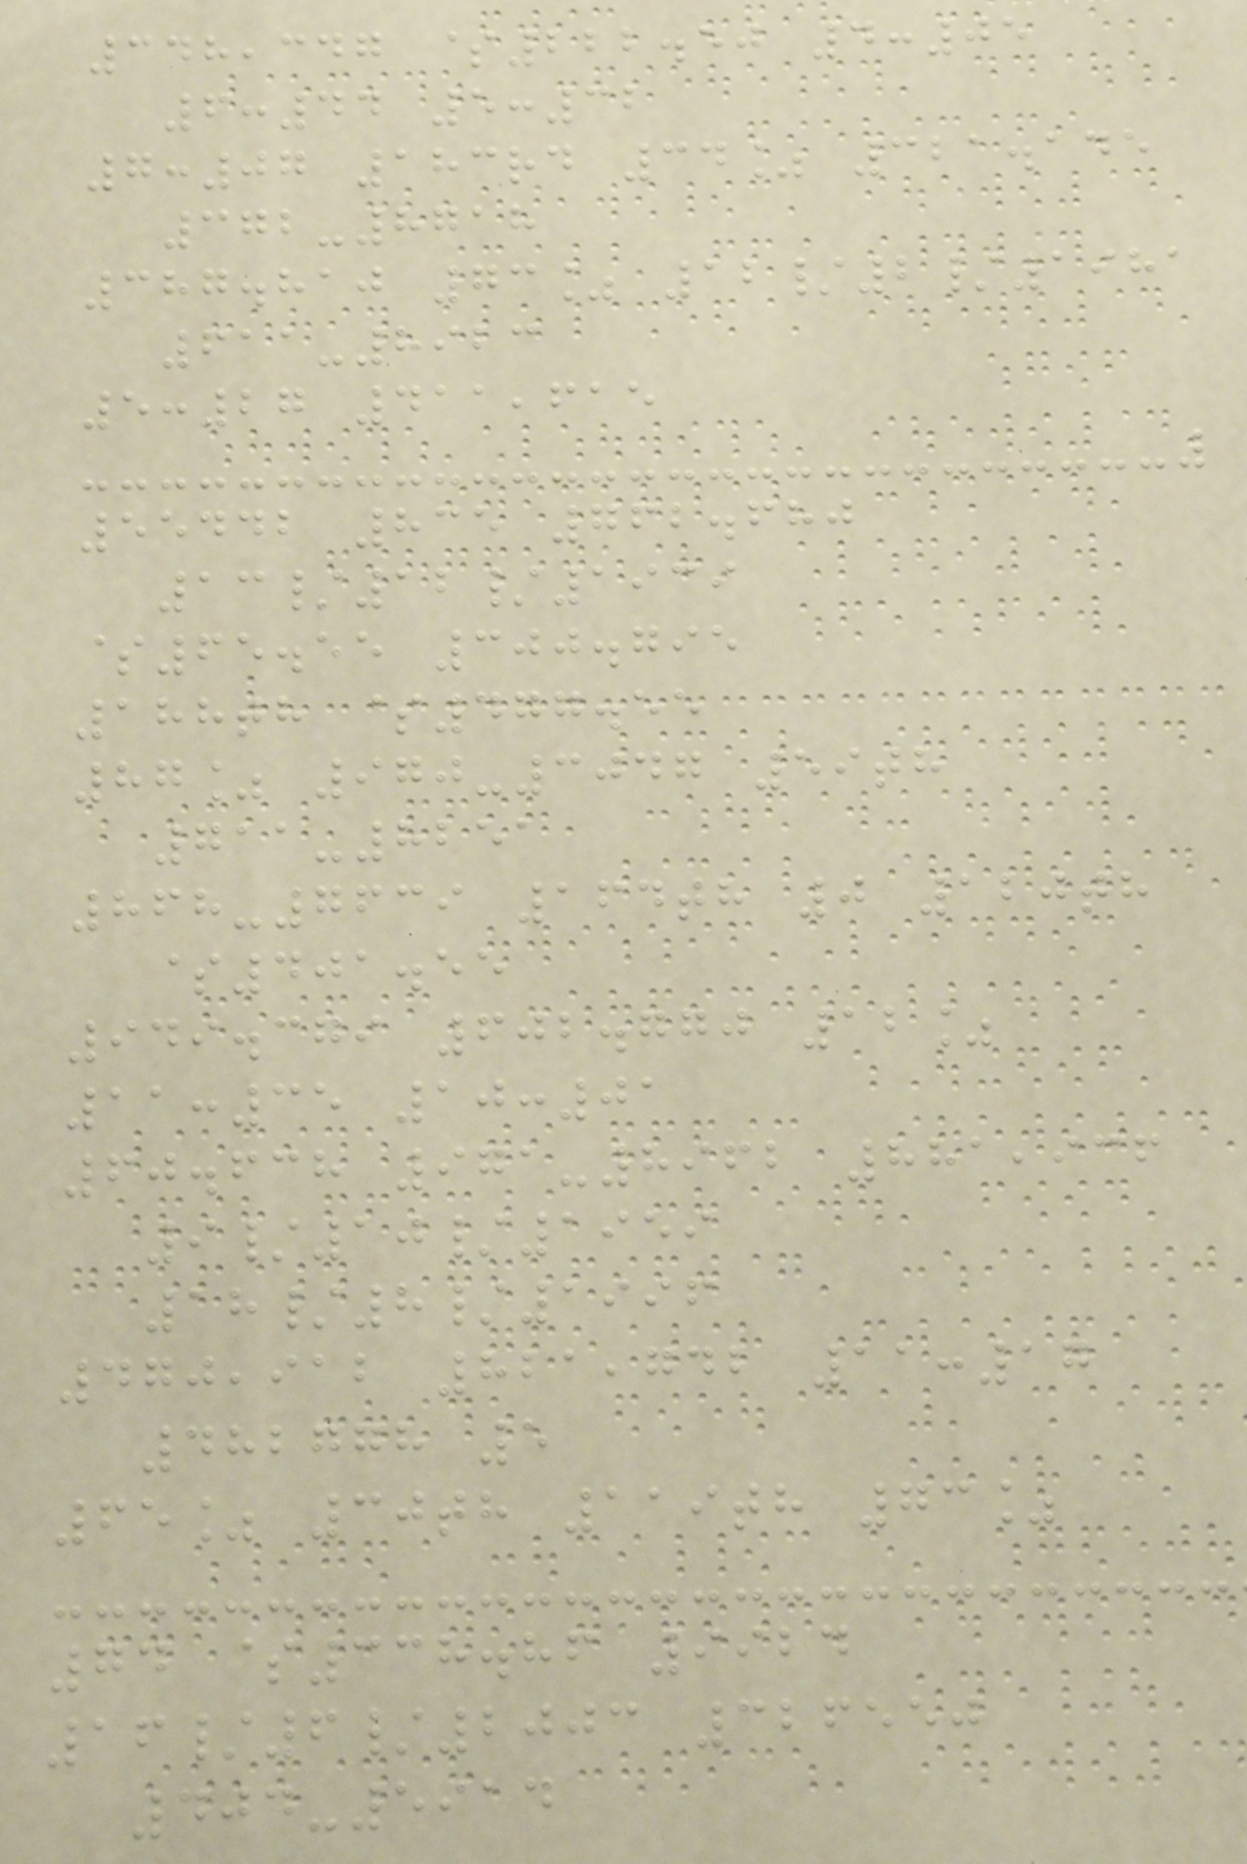348,347 $222.50 4:05
6:44 5:32
7:07 183rd 34% 321.145
372-8718
387.810 73% 12/2/1981
611-8923
5:27 411,615
55442 835 762.680
13/12/1939
$65.55 300.795
188th $477.55
87% 970-3047 59th
711-8251
868-7639 164th 0 120th
$401.55
949.379 602.770 12%
11:35 10:01
60.638 971-8962 881,936
9/10/1959
18/8/1996
470,912 821,742 11:17
482778 5
65% 30th 119th 73%
74 $338.86 9924
16/6/2003 326550
404-5914
